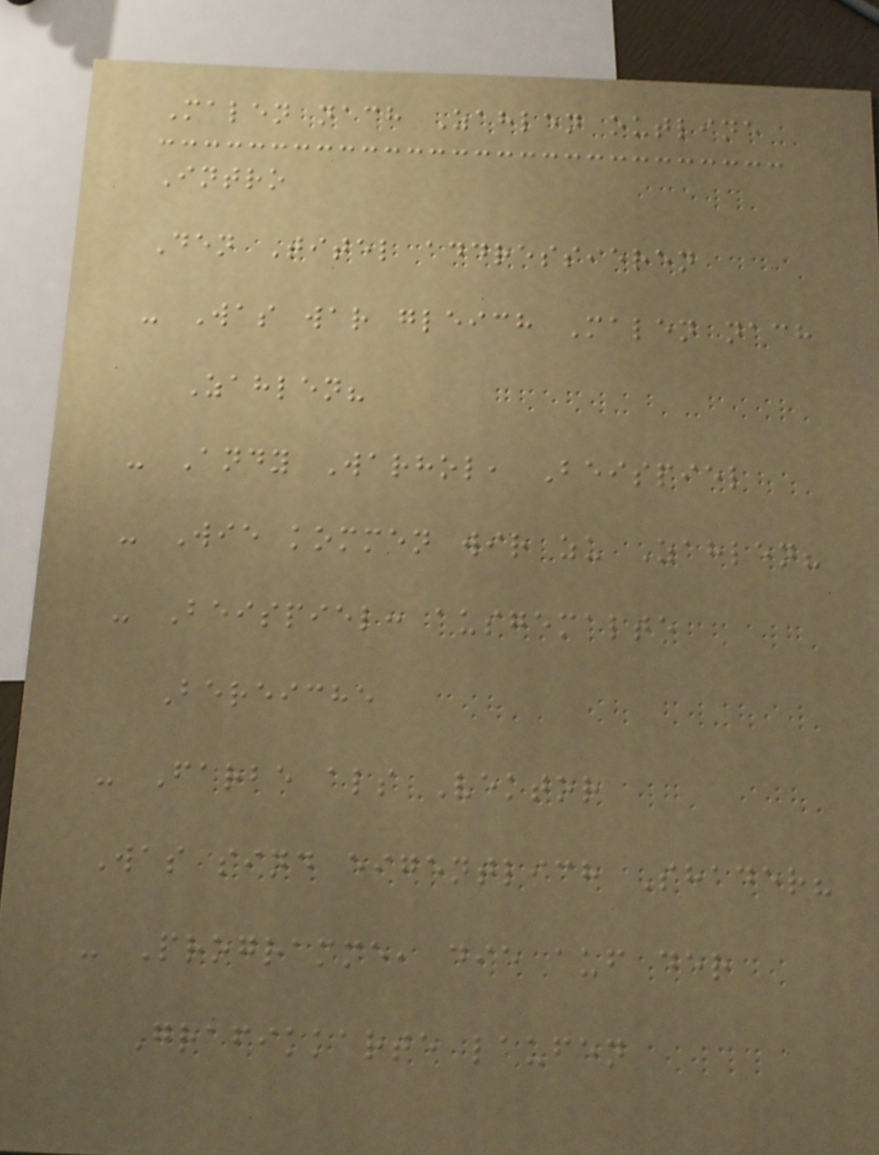Malen nach Zahlen outline
Intro
Den Titel addressieren
- Was war gleich Malen nach
Zahlen?
- Andy Warhol, Beispiel
- Wie kommen wir zu Zahlen?
- Beispiel: ausgemalte
Bereiche
- Farbe als Vektor
Was sind eigentlich Shader?
- Programme, die auf der
Grafikkarte laufen
